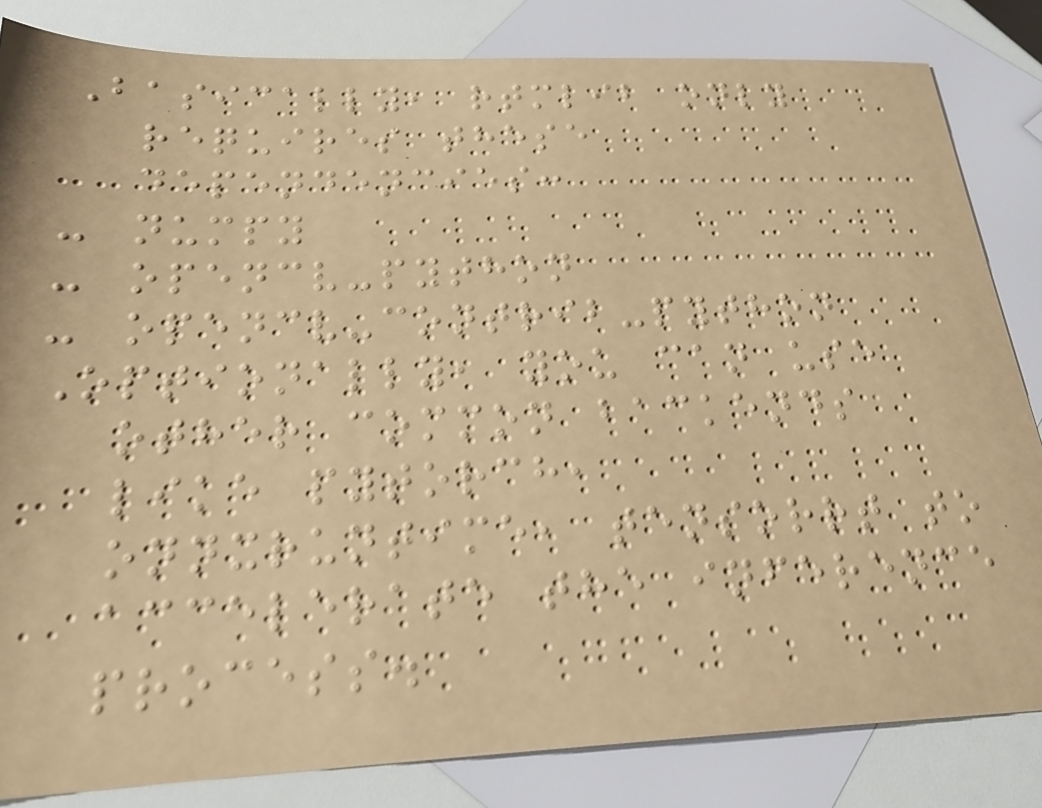Basically, rtmlib only
requires these
dependencies:
- numpy
- opencv-python
- opencv-contrib-python
Optionally, you can use
other common backends
like pytorch,
onnxruntime, tensorrt to
accelerate the inference
process.
